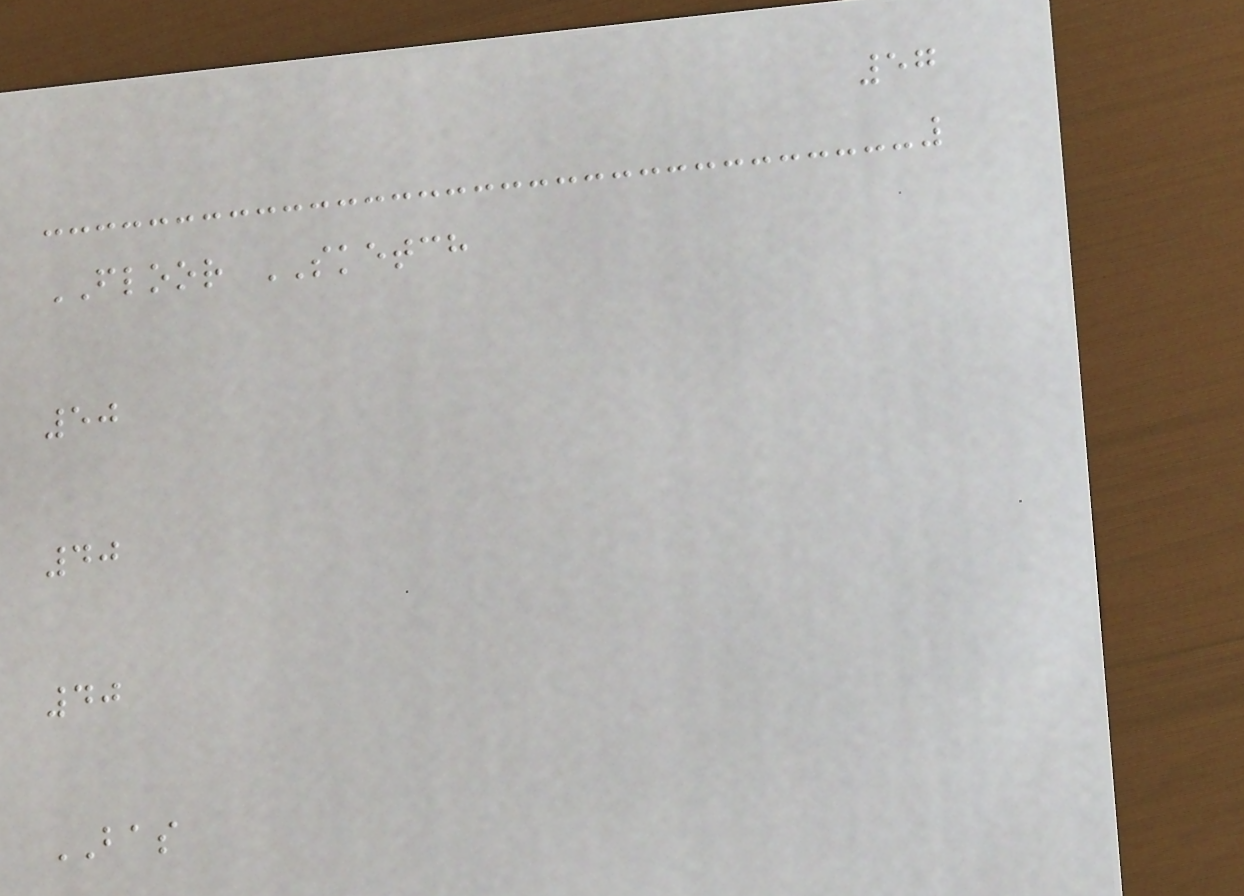57
FLOOR SKETCH
50
40
40
BAS
